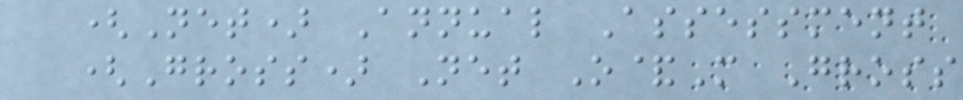(Net) Annual Assessment
(Gross) Net O&M Gross
